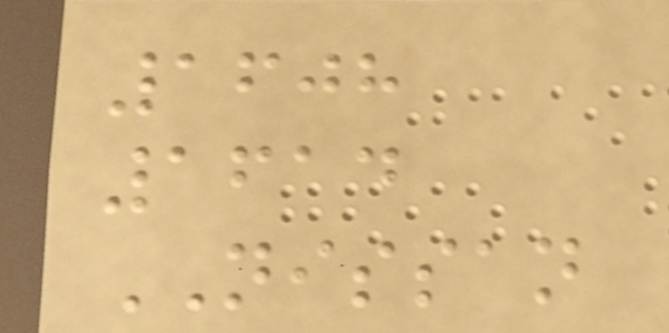1608
1614
NISSAN
